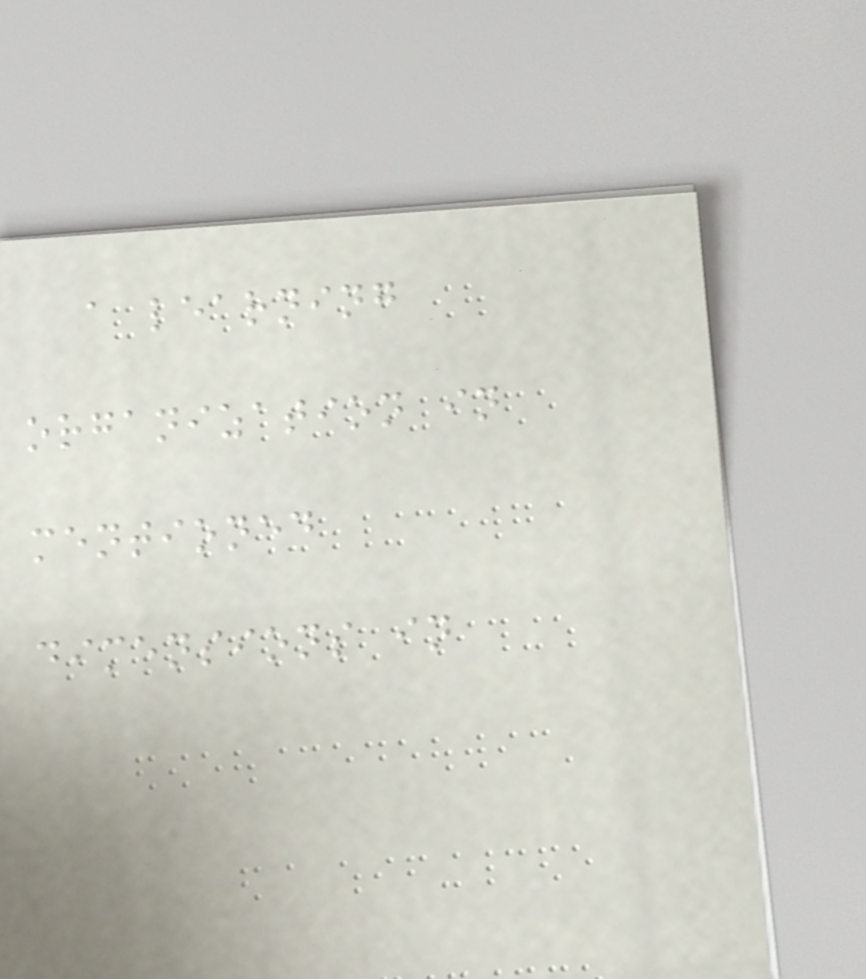a learning
organization in
mentioned
dimensions in
